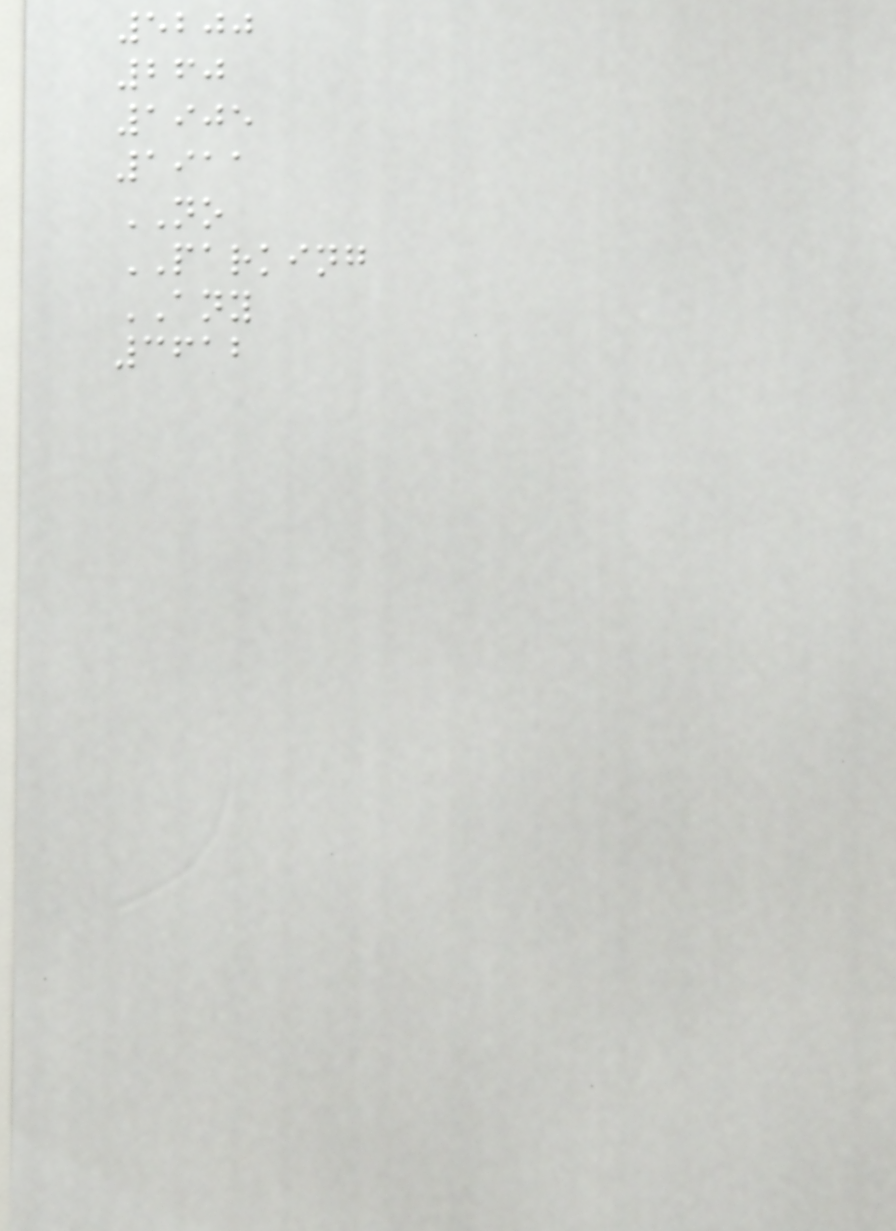5200
260
1905
1911
NO
PARKING
ANY
3612
